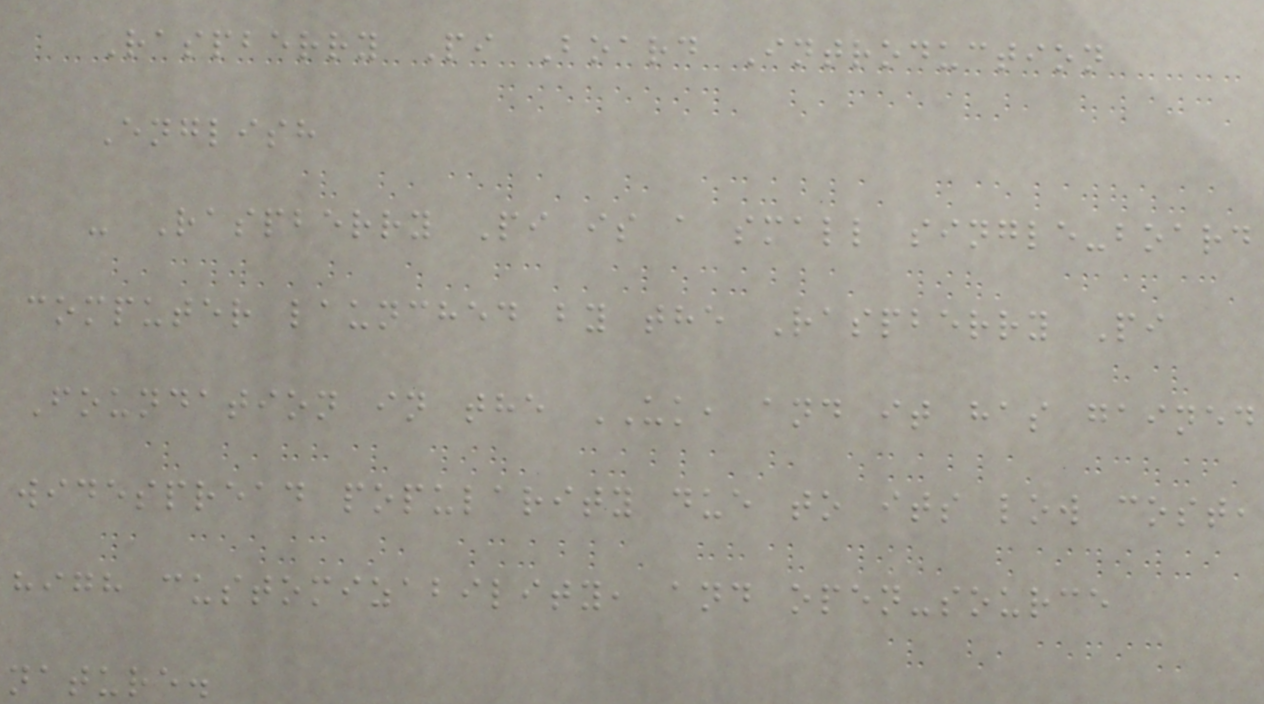Raspberry Pi Board Introduction
English
- Raspberry Pi is a small single-board
computer launched by the Raspberry Pi
Foundation in the UK, and it has gained
widespread popularity due to its low cost,
high customizability, and open-source
nature.
